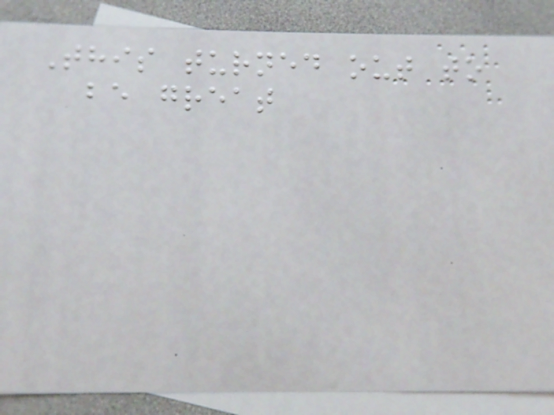This turned out to
be great
